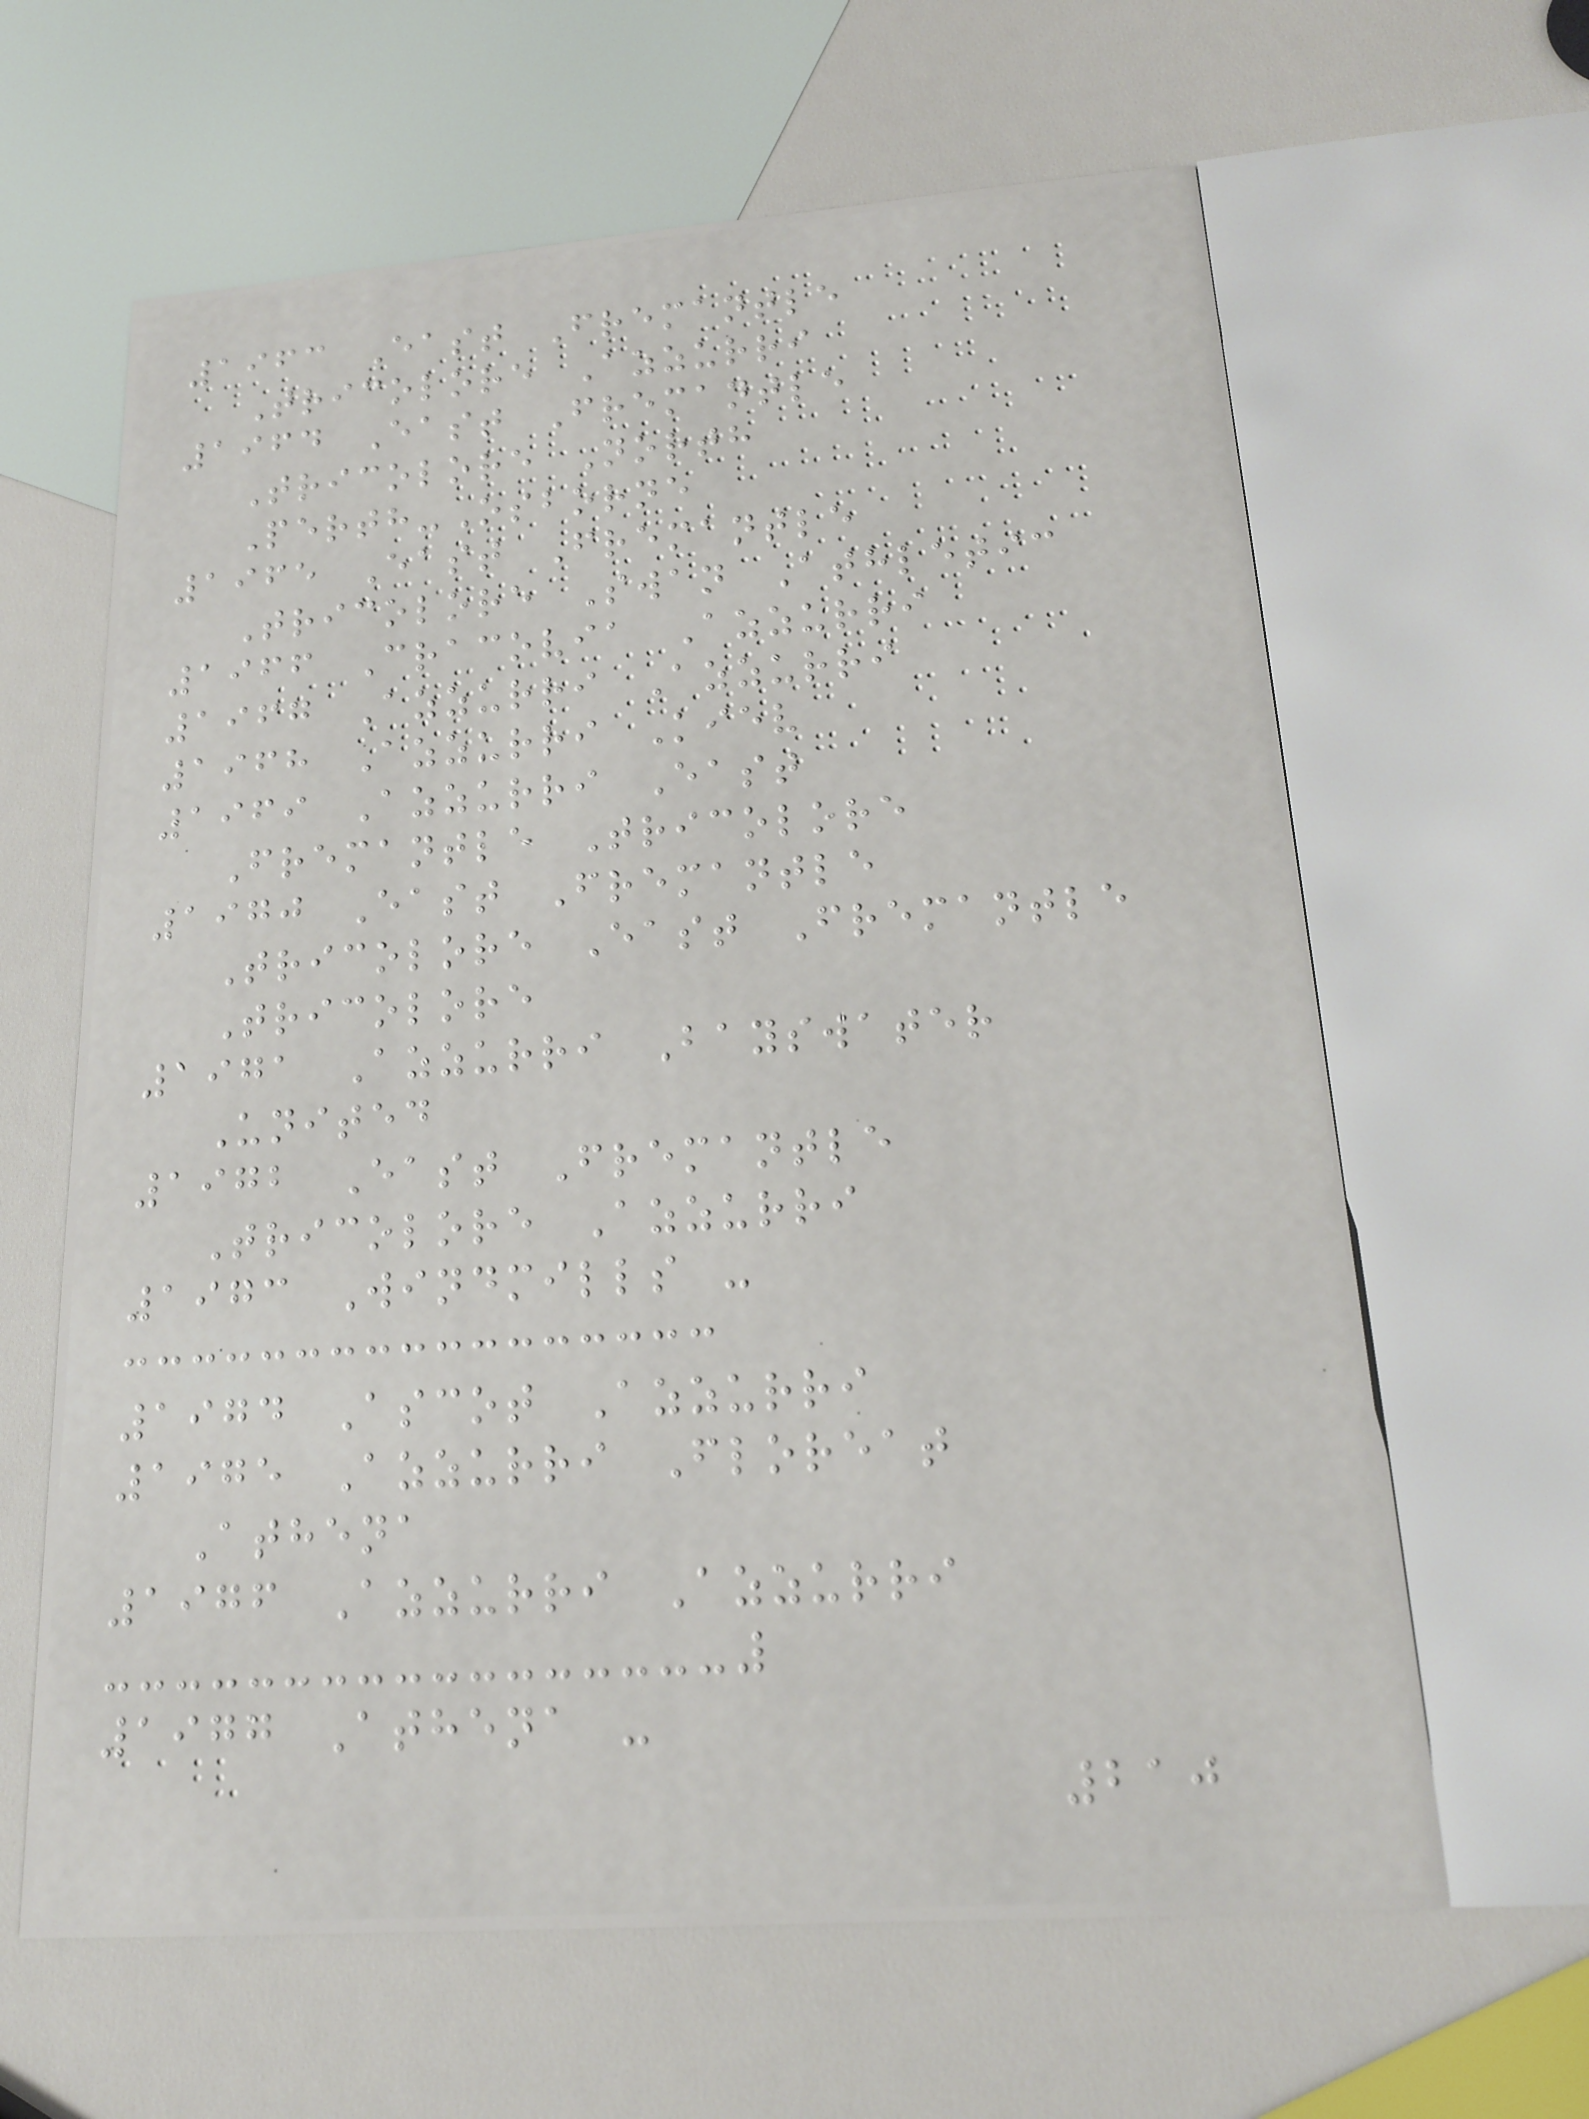1963 East Fremantle
Tricolore Azzurri
1964 East Fremantle
Tricolore North
Perth-Osborne
1965 East Fremantle
Tricolore Swan Athletic
1966 Cracovia Azzurri
1967 Azzurri Azzurri
1968 Azzurri Kiev
1969 Azzurri East
Fremantle Tricolore
1970 East Fremantle
Tricolore East Fremantle
Tricolore
1971 Azzurri Bayswater
United
1972 East Fremantle
Tricolore Azzurri
1973 Windmills -
1974 Ascot Azzurri
1975 Azzurri Floreat
Athena
1976 Azzurri Azzurri
1977 Athena -
210
